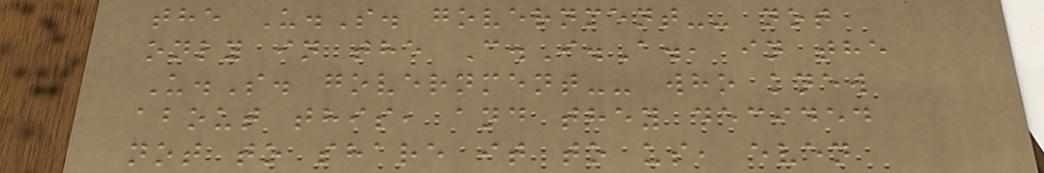the U.S. government-- not
only in the C.I.A., in the
U.S. government-- who knew
about this, and they decided
not to share it to us, even
